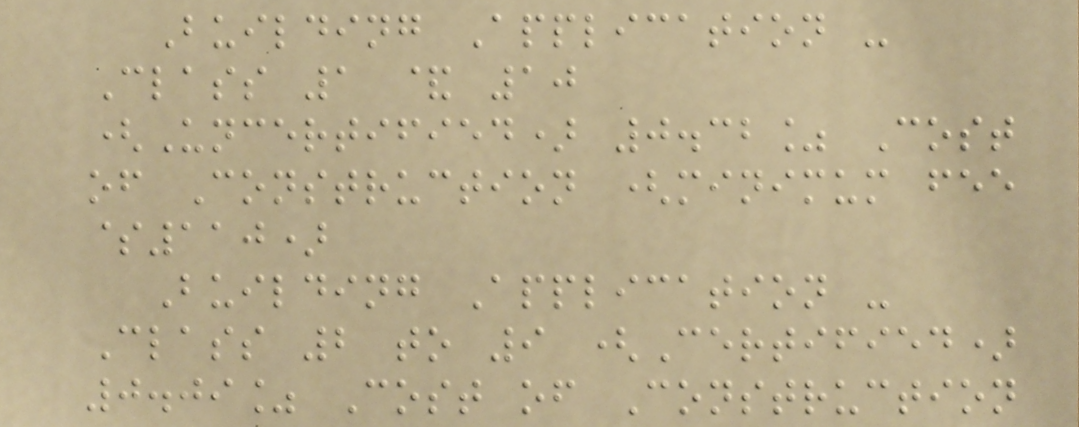Building Application -
Class 1 & 10
(Uncertified) 0.32% Cost
of Construction (minimum fee
$110)
Building Application -
Class 2 to 9 (Certified)
0.09% Cost of Construction
